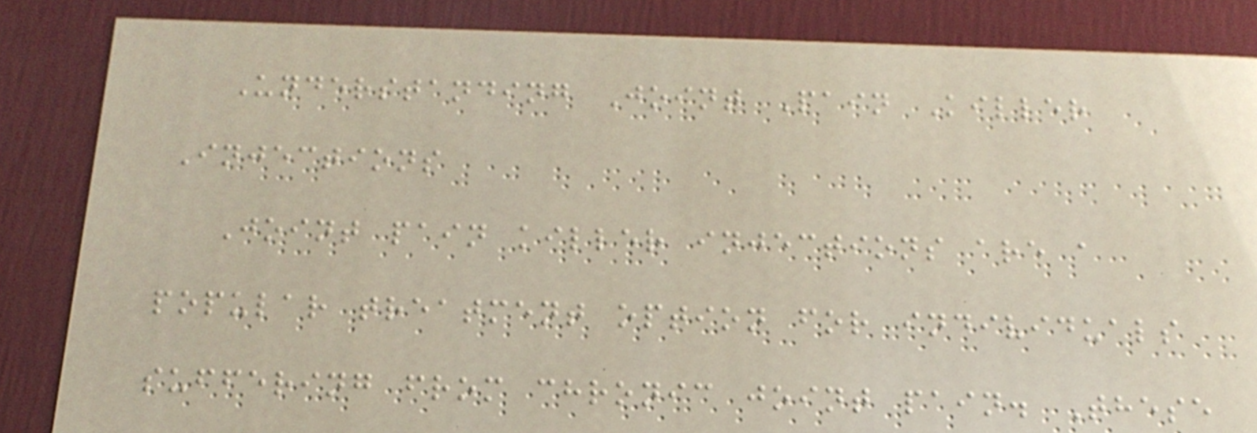Understanding Joint Pain Killer
Injections
Joint pain killer injections are a
popular treatment option for individuals
suffering from chronic joint pain. These
